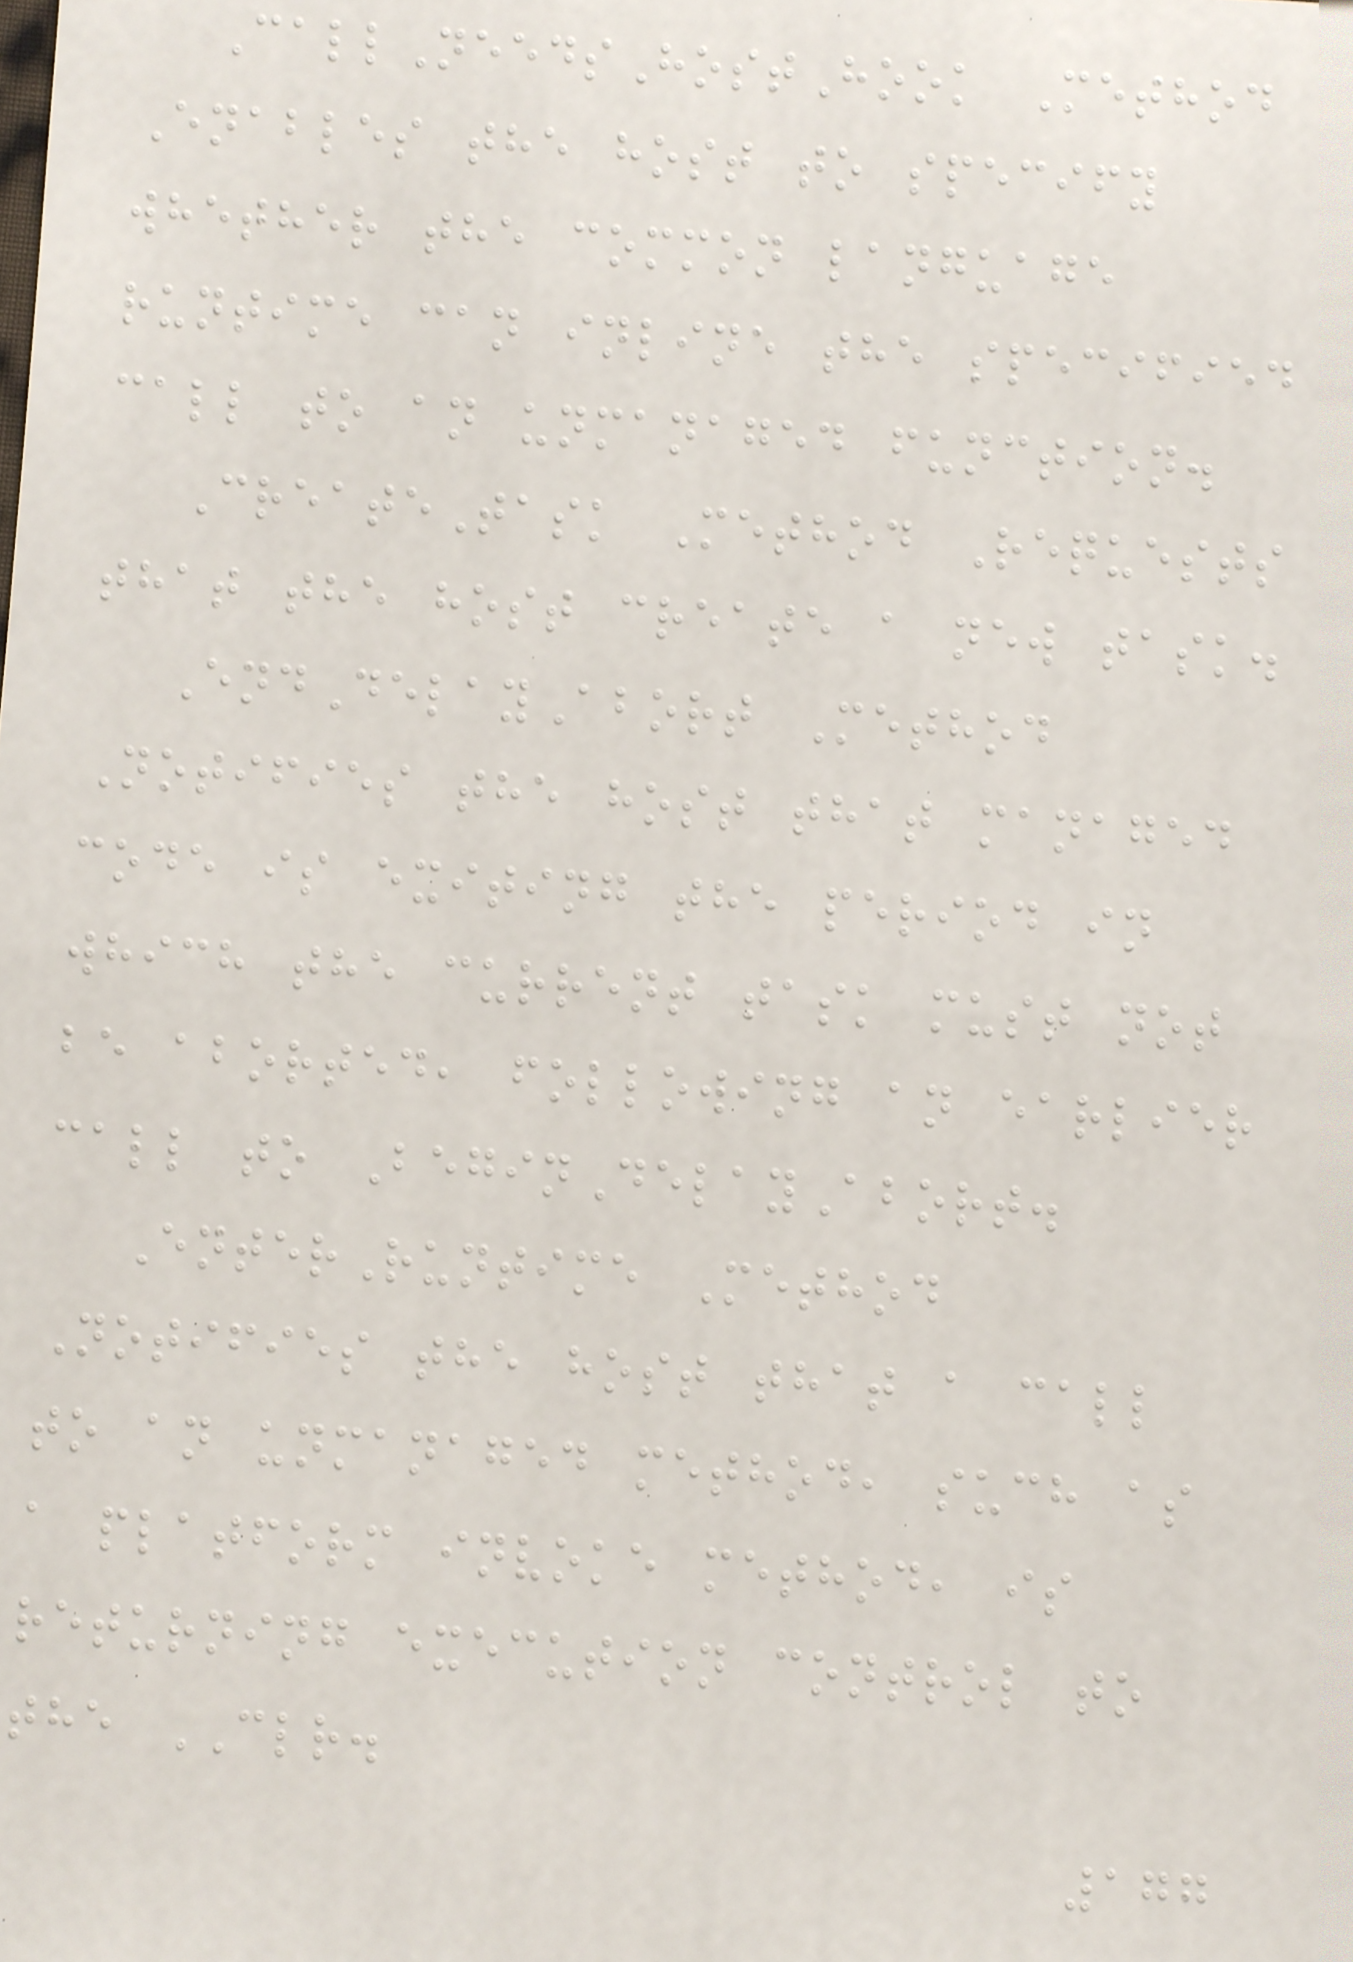CallNeedsHostHook Method
Enables the host to specify
whether the common language
runtime can inline the specified
call to an unmanaged function.
CreateTask Method Requests
that the host create a new task.
EndDelayAbort Method
Notifies the host that managed
code is exiting the period in
which the current task must not
be aborted, following an earlier
call to BeginDelayAbort.
EnterRuntime Method
Notifies the host that a call
to an unmanaged method, such as
a platform invoke method, is
returning execution control to
the CLR.
177
